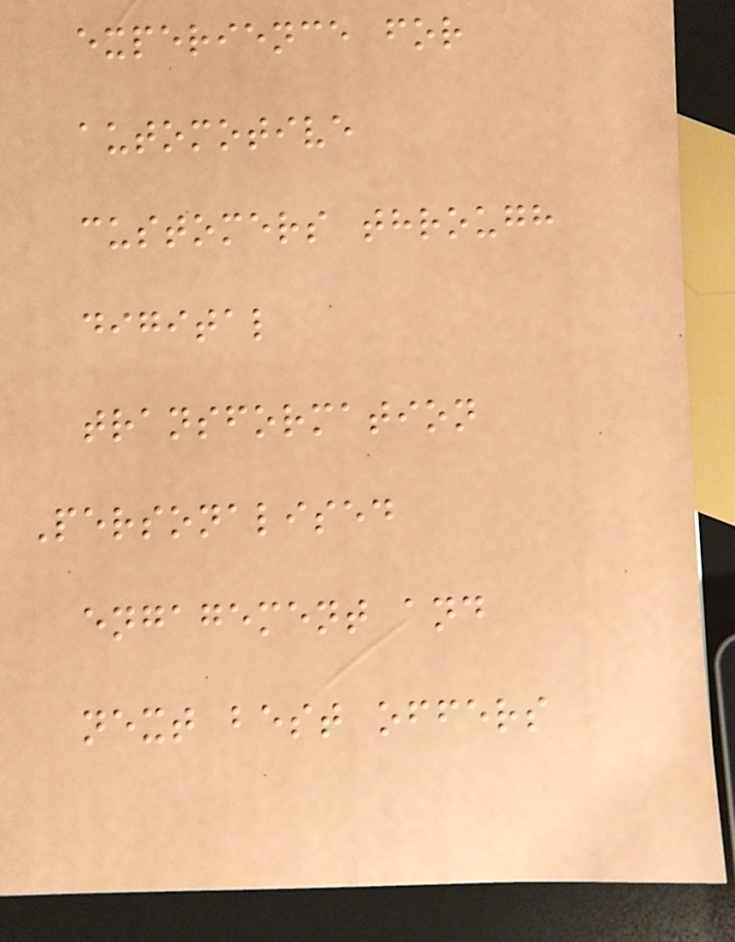experience for
automotive
customers through
digital
transformation
Personalised
engagement and
next best offers
